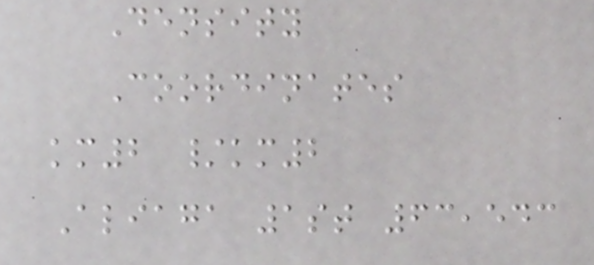Density
Coordinates
km2 /km2
Aliaga 1st 63,543
